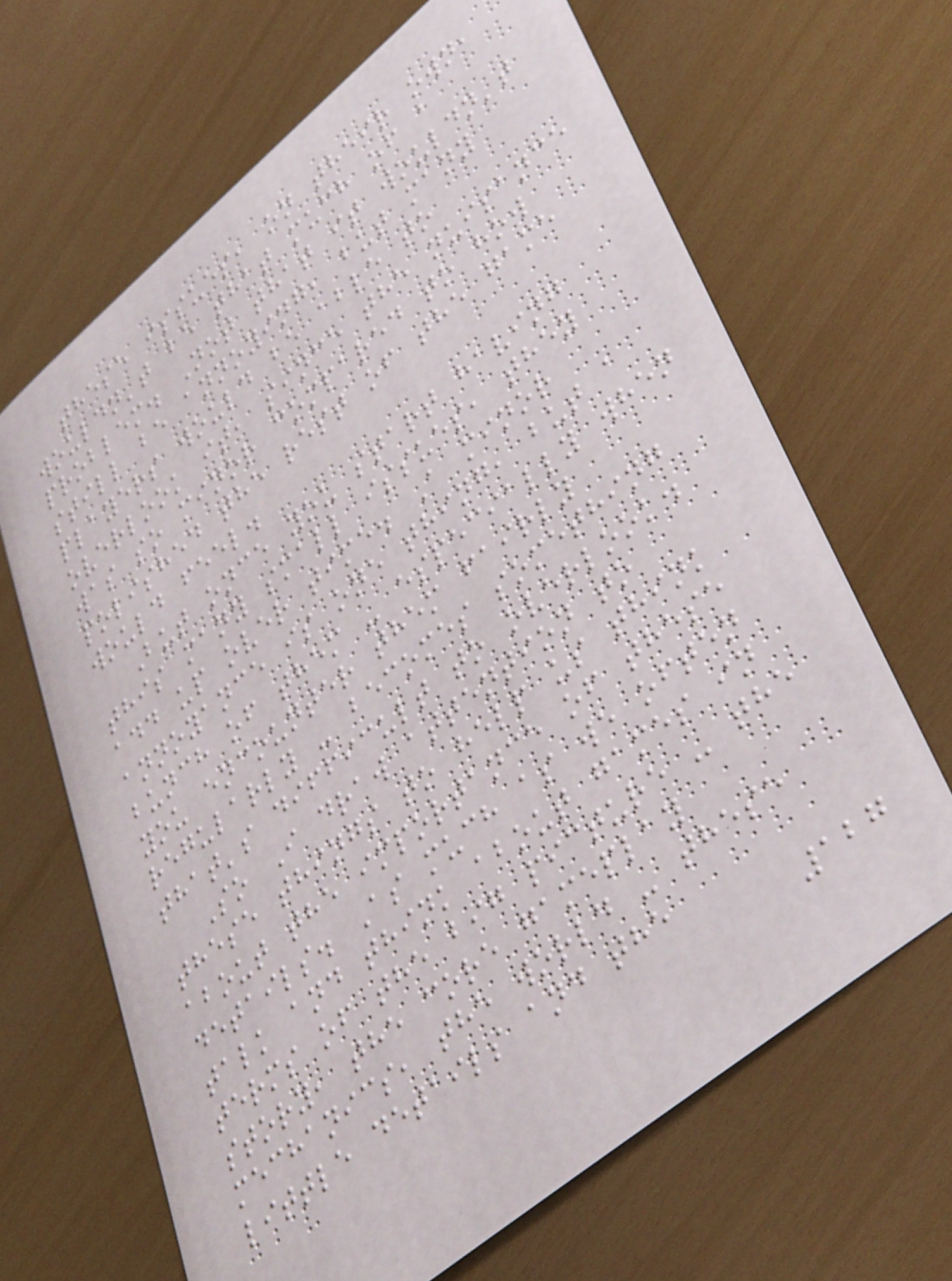these issues, on their own,
wouldn't be that much of a
problem. Not that it wouldn't
still be annoying, but many
players would be able to
overlook it, since the nuisance
was so minor compared to how
polished the rest of the game
would feel.
But once you start having
this many small issues, they
add up over time. A minor
annoyance is one thing, but a
bunch of them - especially when
you encounter them fairly
regularly - becomes something
that's difficult to overlook.
So I draw attention to
these things to help us think
about the importance of these
details. As much as we often
talk and think about games in
terms of the big picture - the
story, the core gameplay
mechanics, the world - these
little details and the
127
